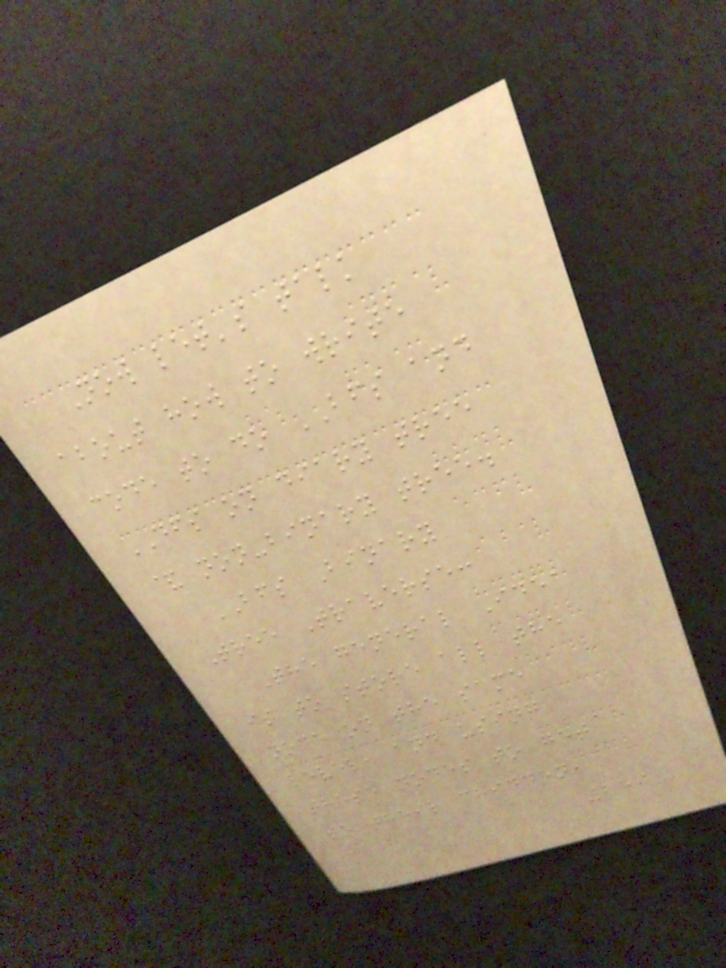Now let's talk
about how to write
code to do BFS and
DFS on diary tree
& non-binary tree.
BFS Binary
Tree Traverse:
The general Idea
is to store all the
node on the same
level, and using
these nodes to get
to their chidden,
259
